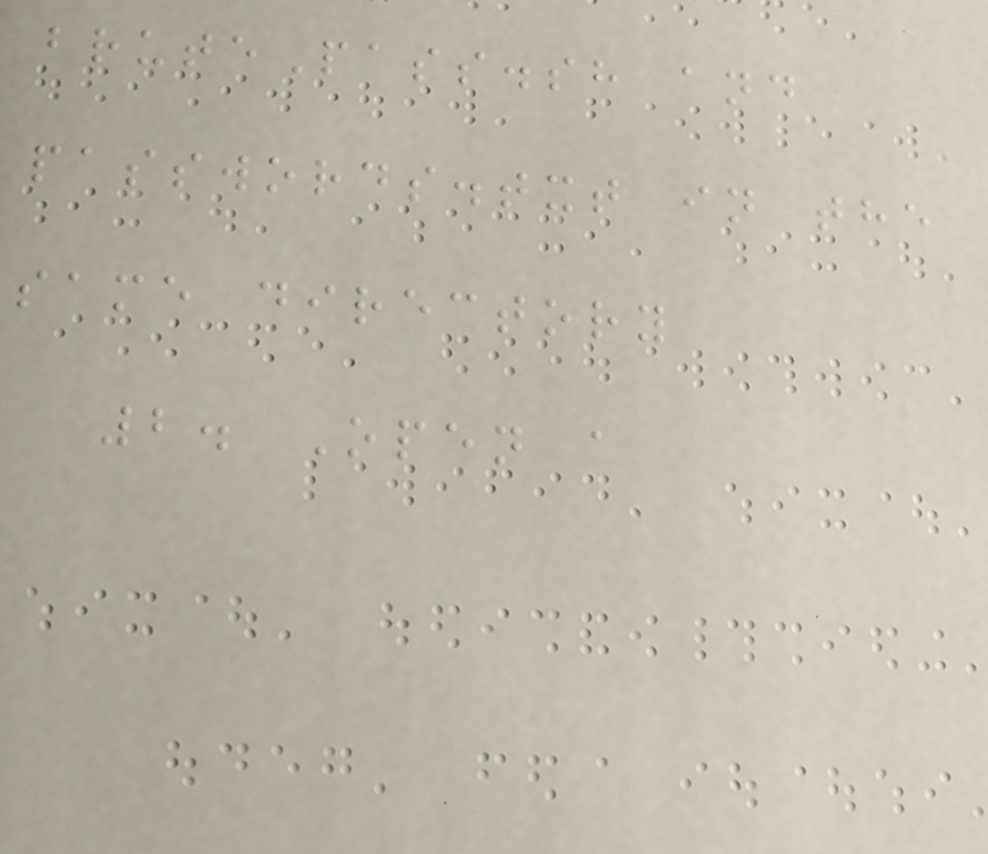brutePass.sh and
passwords.txt in the
same directory
2. Open a
